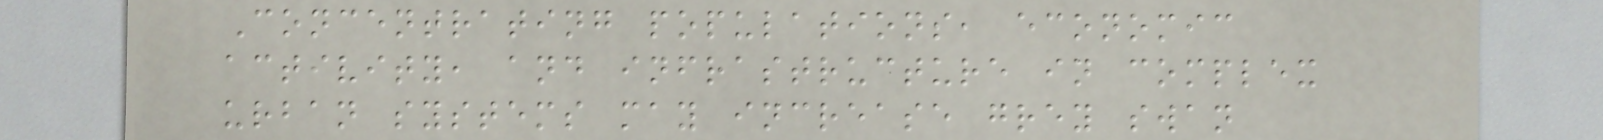Concentrating populations, economic
activity, and infrastructure in complex
urban systems may increase grey swan
